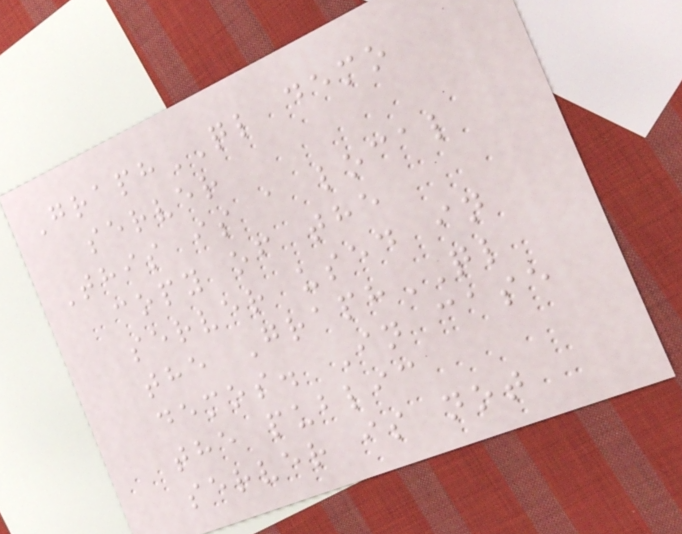GraphQL demo
server
This is a local
copy of the
server used in
the GraphQL
demos. In case
the public
server is not
